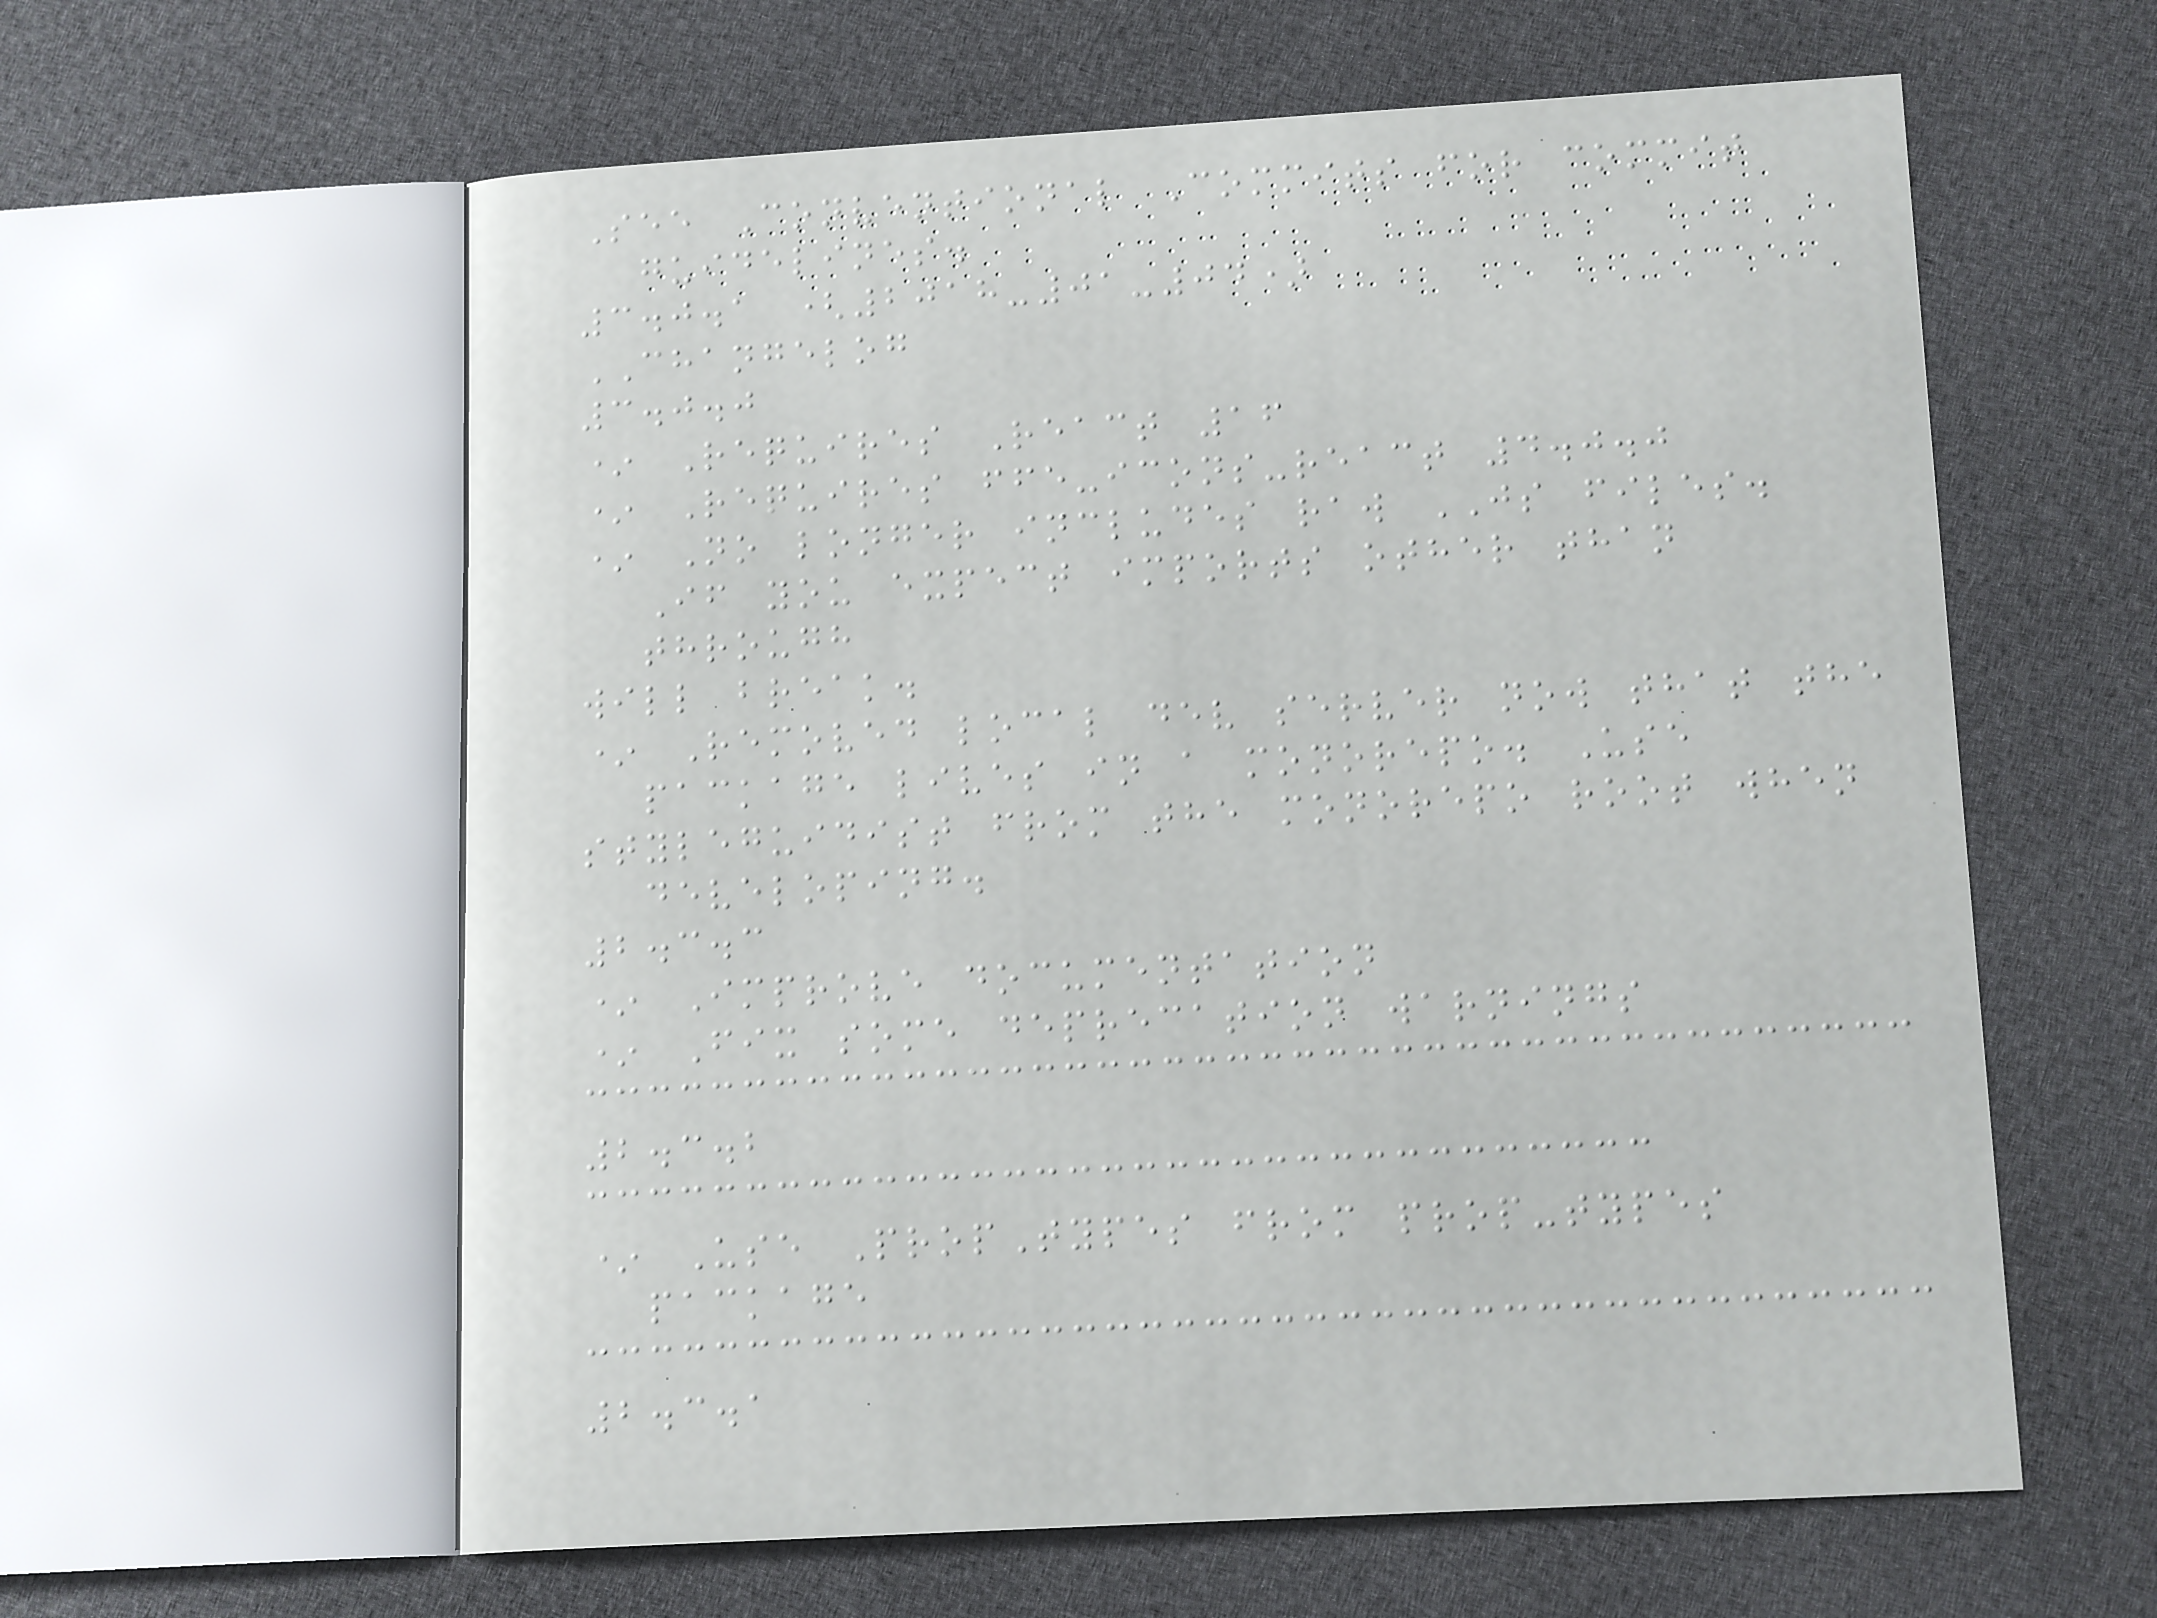See Conventional Commits for commit
guidelines.
3.0.1 (2018-01-04)
CHANGELOG
3.0.0
* Requires React 16
* Requires ffe-icons-react 4.0.0
* No longer includes raw JS files.
If you expect imports other than
through
will break.
* Removed local dev server now that the
package lives in a monorepo. Use
styleguidist from the monorepo root when
developing.
2.3.3
* Improve documentation
* Fix some deprecation warnings
2.3.2
* Use PropTypes from prop-types
package
2.3.1
